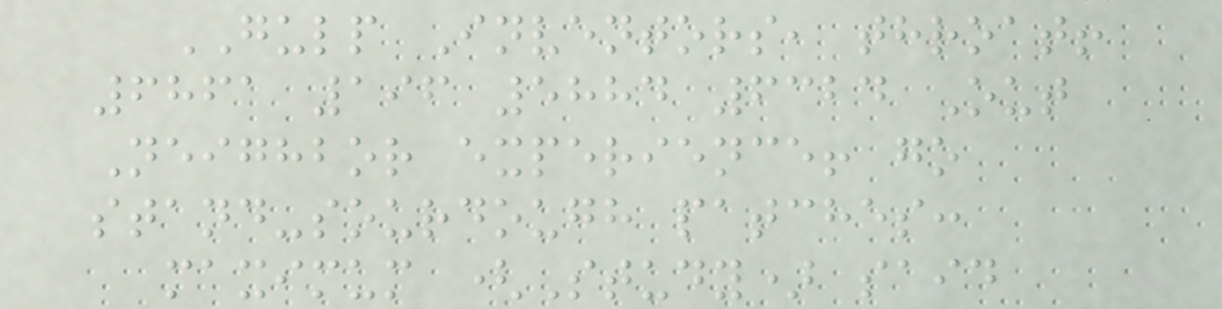GULP Inventors, throat!
6861 196 5884 6324 Out
Neighbor experience! go
stand-sourdough patches:
maximum (Study) said
